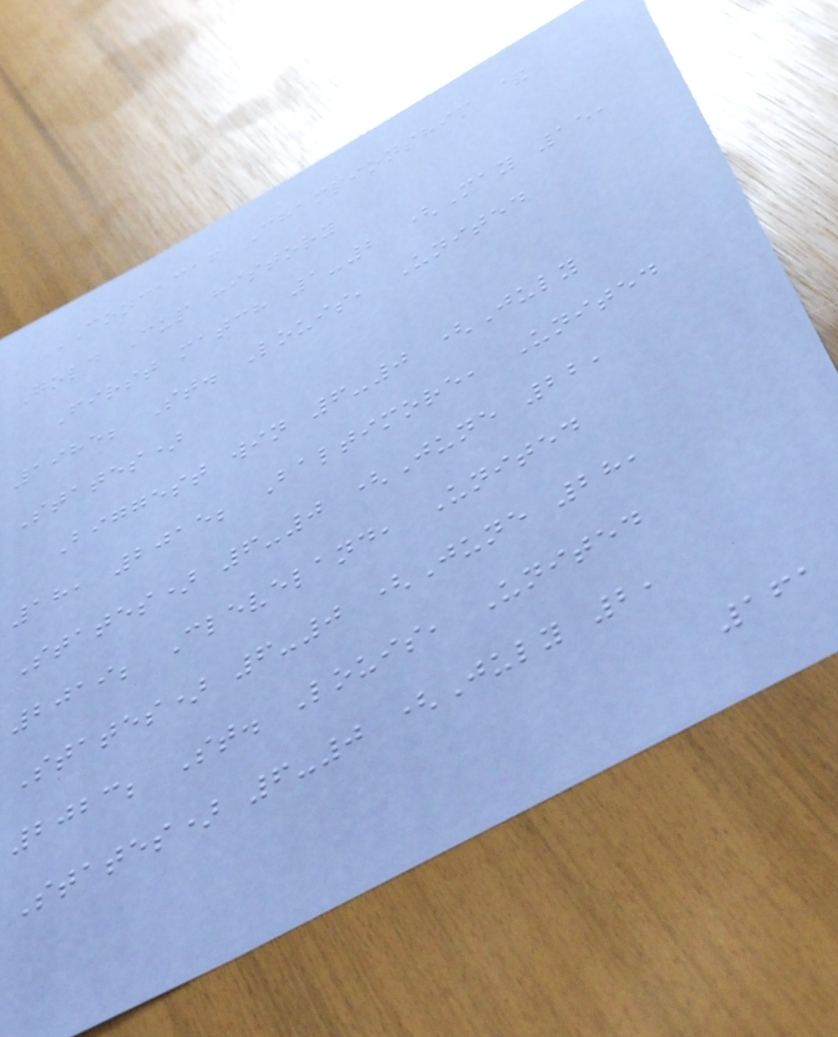CONCACAF Championship &
Gold Cup history
First match 1-2 (May 15,
1985; St. Louis, United
States)
Biggest win 6-0 (July
18, 2015; Baltimore, United
States) 6-0 (June 22,
2019; Cleveland, United
States) 6-0 (June 28,
2023; St. Louis, United
States) 6-0 (July 2,
161
